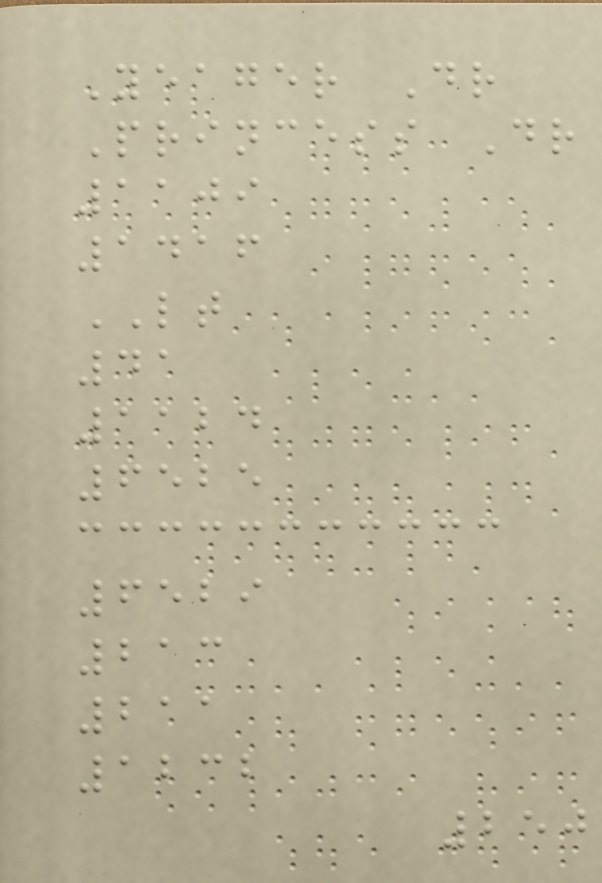Yeager Dr
Princess Dr
1109
1416
LT
41
1124
6525
6529
213
211
1232
250
